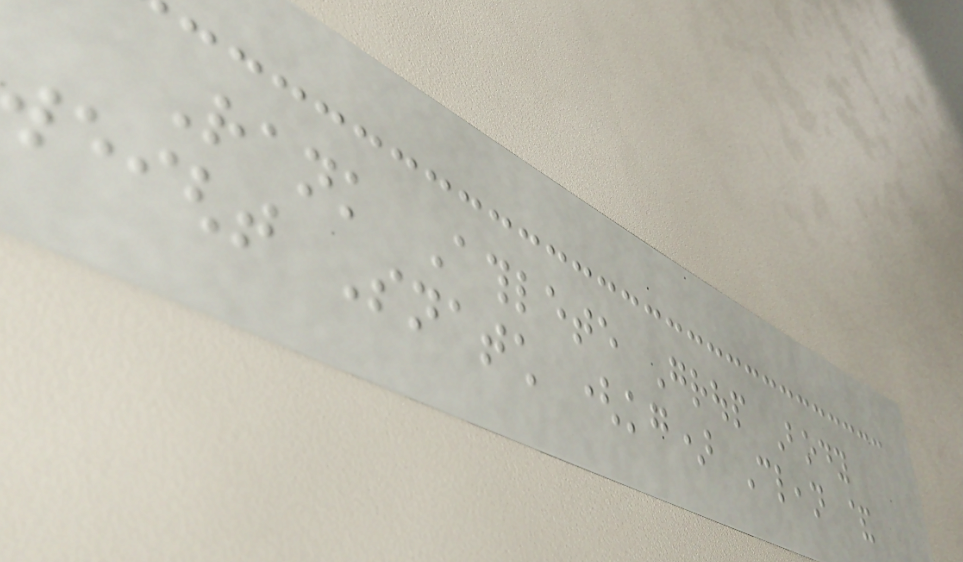Rank Athlete Group Body
weight Snatch (kg) Clean &
